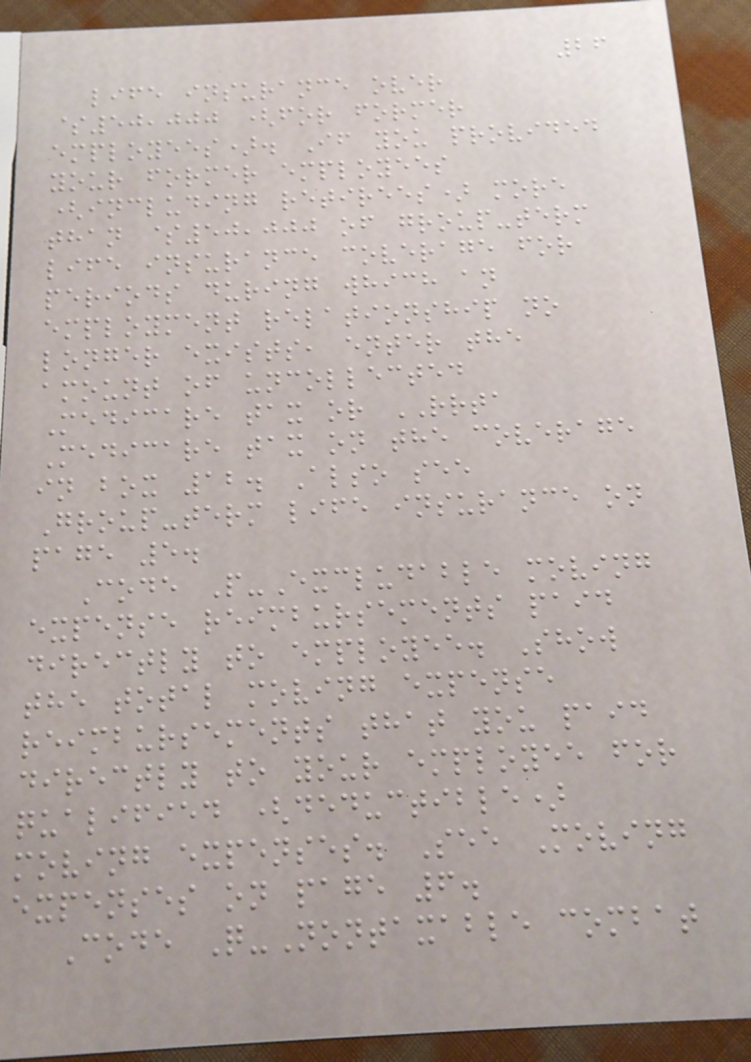26
life insurance over
$50,000 (for former
employees). If you provided
your former employees
(including retirees) more
than $50,000 of group-term
life insurance coverage for
periods during which an
employment relationship no
longer exists, enter the
amount of uncollected
Medicare tax or RRTA
Medicare tax on the coverage
in box 12. Also see
Group-term life insurance on
page 5.
Code P-Excludable moving
expense reimbursements paid
directly to employee. Show
the total moving expense
reimbursements that you paid
directly to your employee for
qualified (deductible)
moving expenses. See Moving
expenses on page 6.
Code Q-Nontaxable combat
